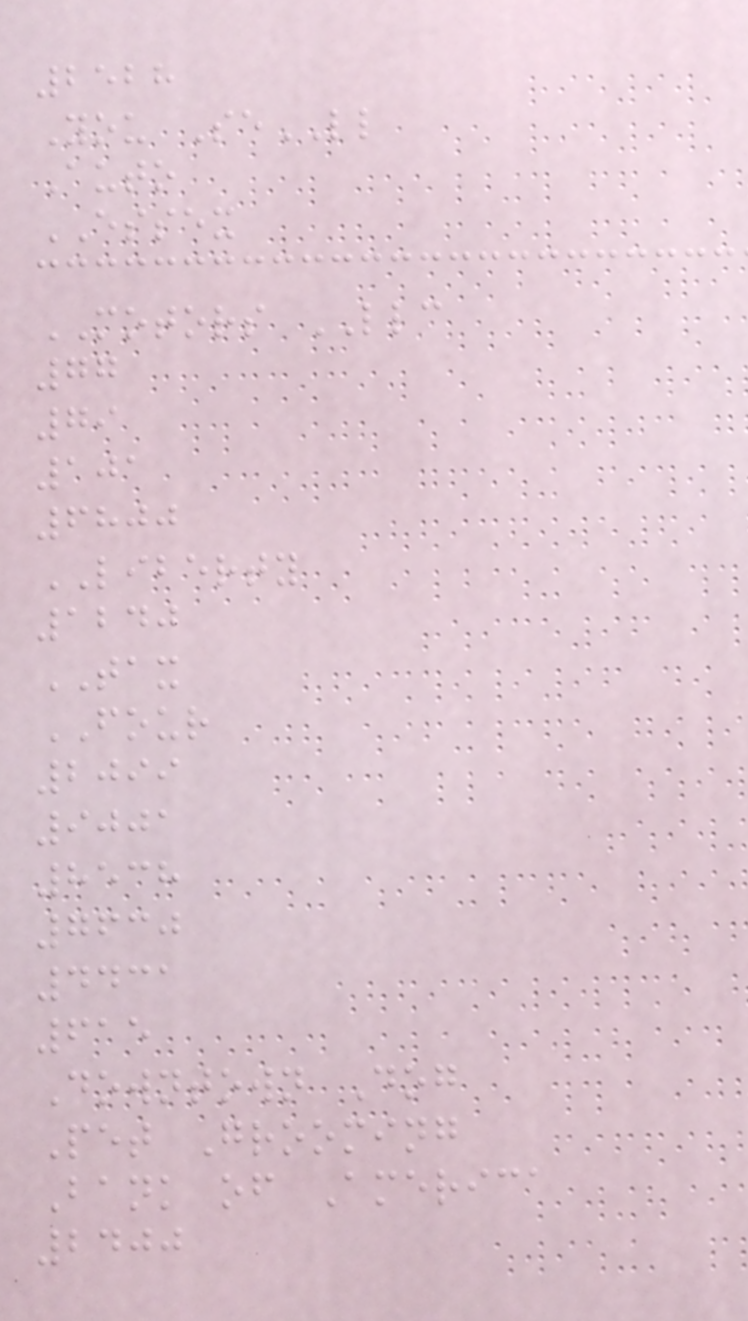2528
You SeLL
Auto
ESSEX
MOTORS LLC
77
79
101
6800
LIBERTY
1240
TAX
FOUR
2099
9001
8538
7630
4431
615
Downtown Dog
Pet Grooming
Bank of America
2400
